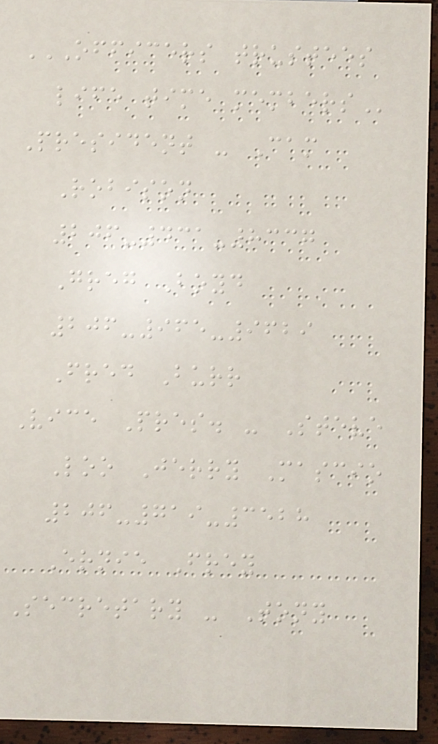OFFICERS TRUSTEES
LIFE TIME MEMBERS
President - Cam
Robison
206-431-8337
Greg Boyd
206-965-9629
Fred Burr
Vice Pres. - Steve
Loo Jerry Mascio
206-719-3528
Ernie Frey
Secretary - Tony
